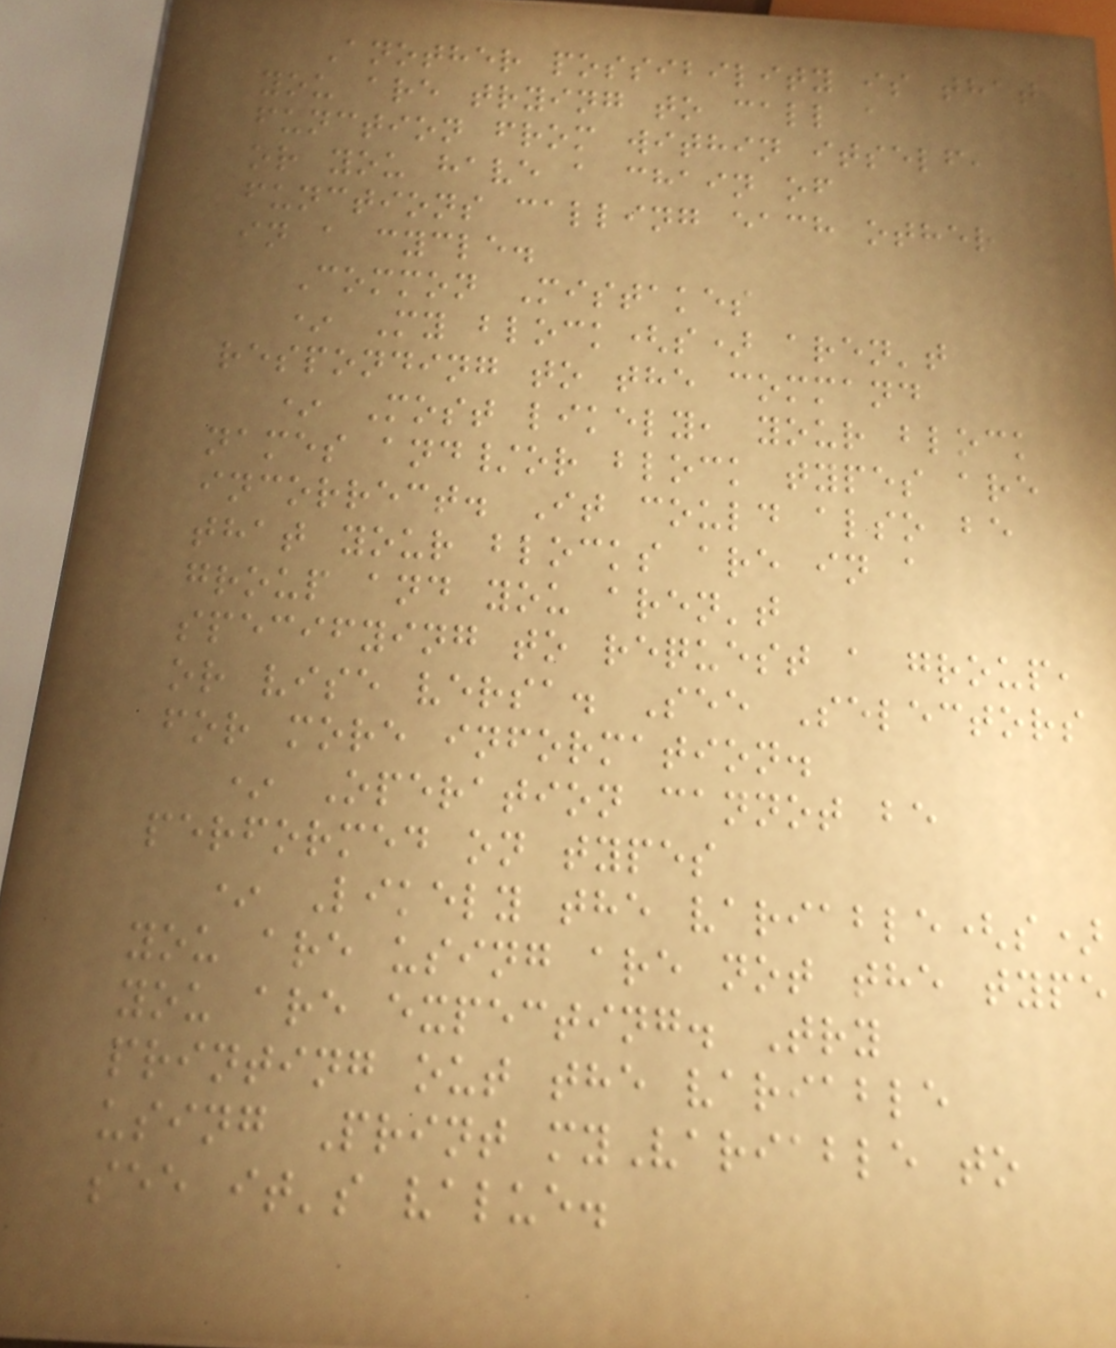Another possibility is that
you are trying to call a
function from within itself,
or you have a chain of
functions calling each other
in a cycle.
Common Mistakes
* My block(s) aren't
responding to the command
* Most likely, your block
names and/or block types are
incorrect. It could also be
that your blocks are in a
group and you aren't
specifying to request a group,
or vise versa. See Selectors
for more information.
* Operation cannot be
performed on types
* Likely the variable(s)
you are using are not the type
you are expecting. Try
printing out the variable
using Print myVariable to
see it's value.
